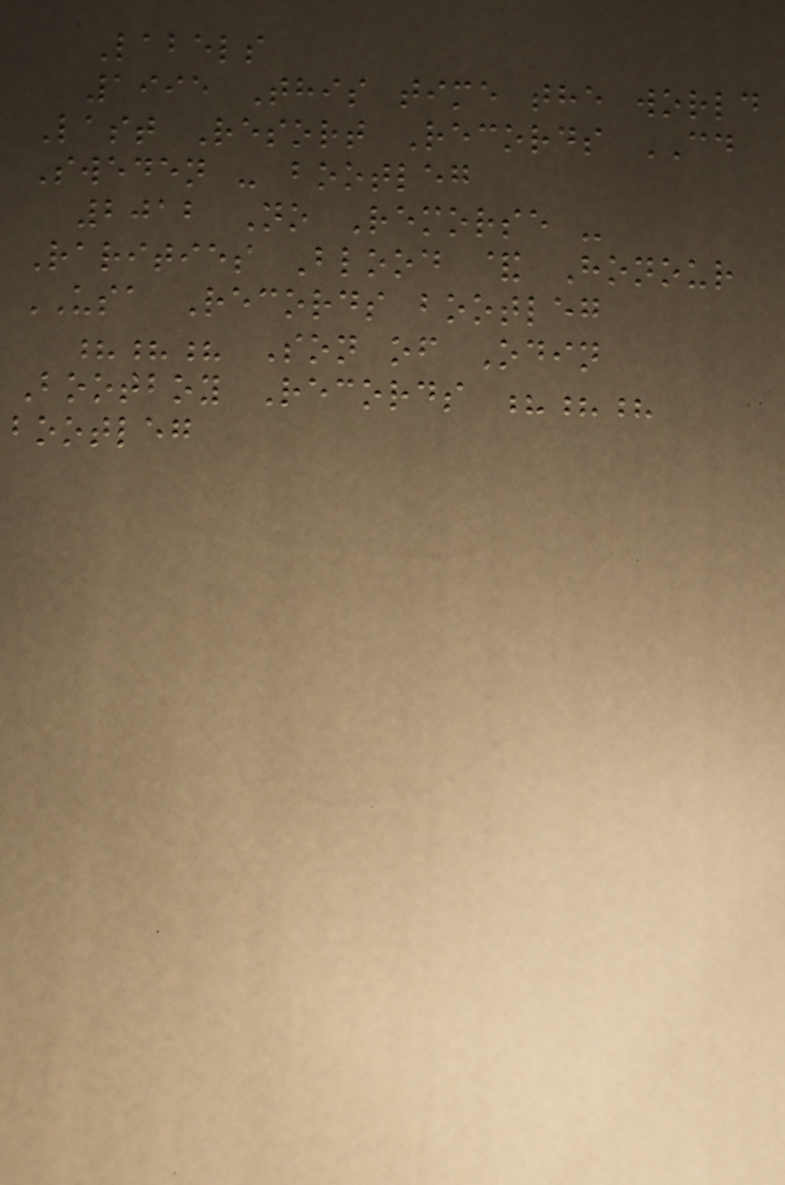Labels
1995 This time the world
Last Resort Records CD
Sweden - bootleg
2012 No Remorse -
Rarities Blood & Honour
USA Records bootleg
??? Son of Odin
Bootboy Records ???
bootleg
